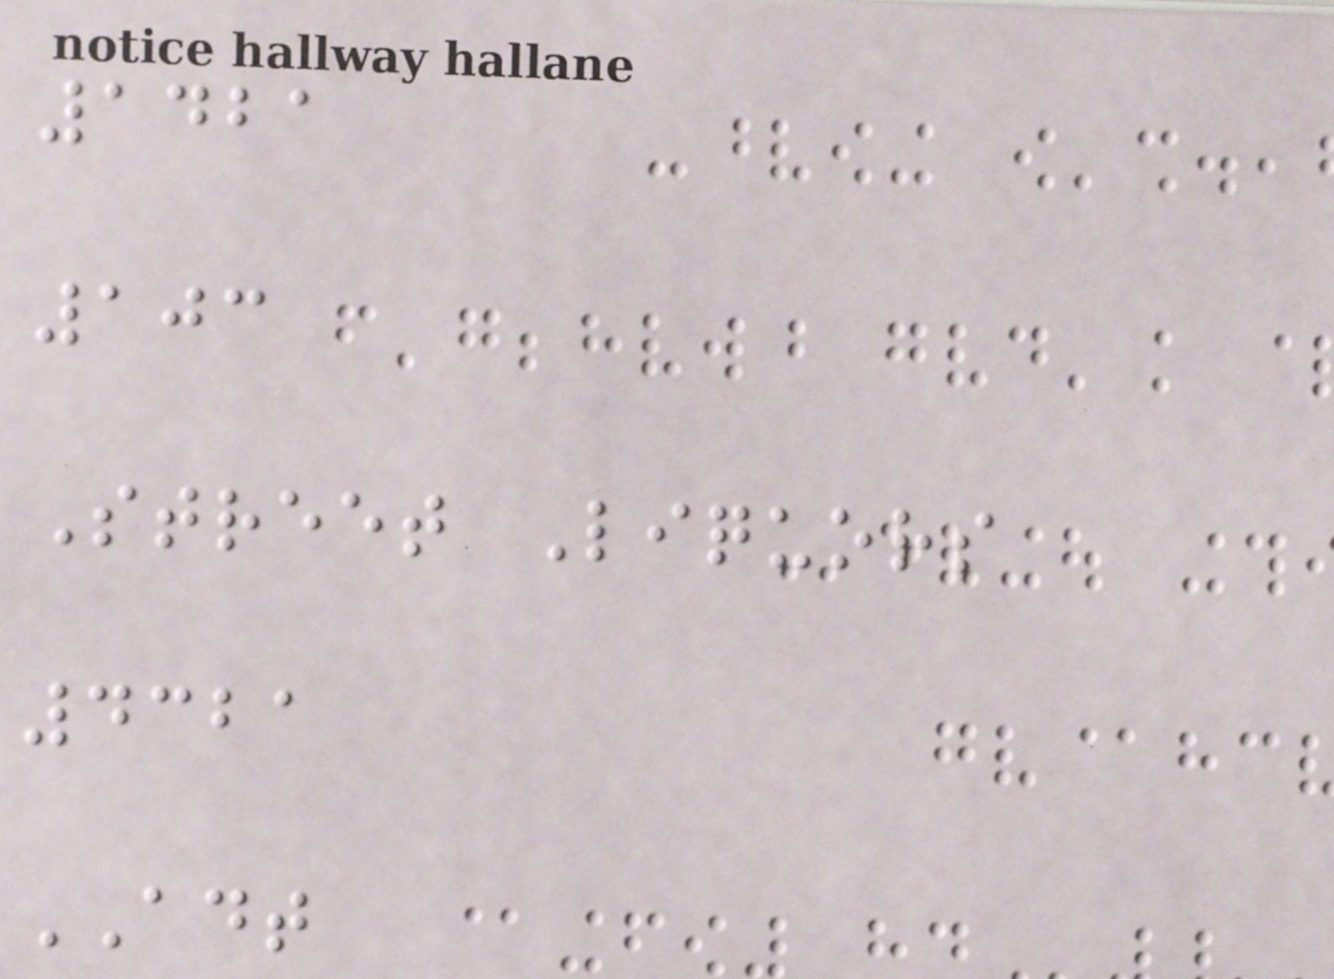1421
103
Street Liquors
4321
ADT
